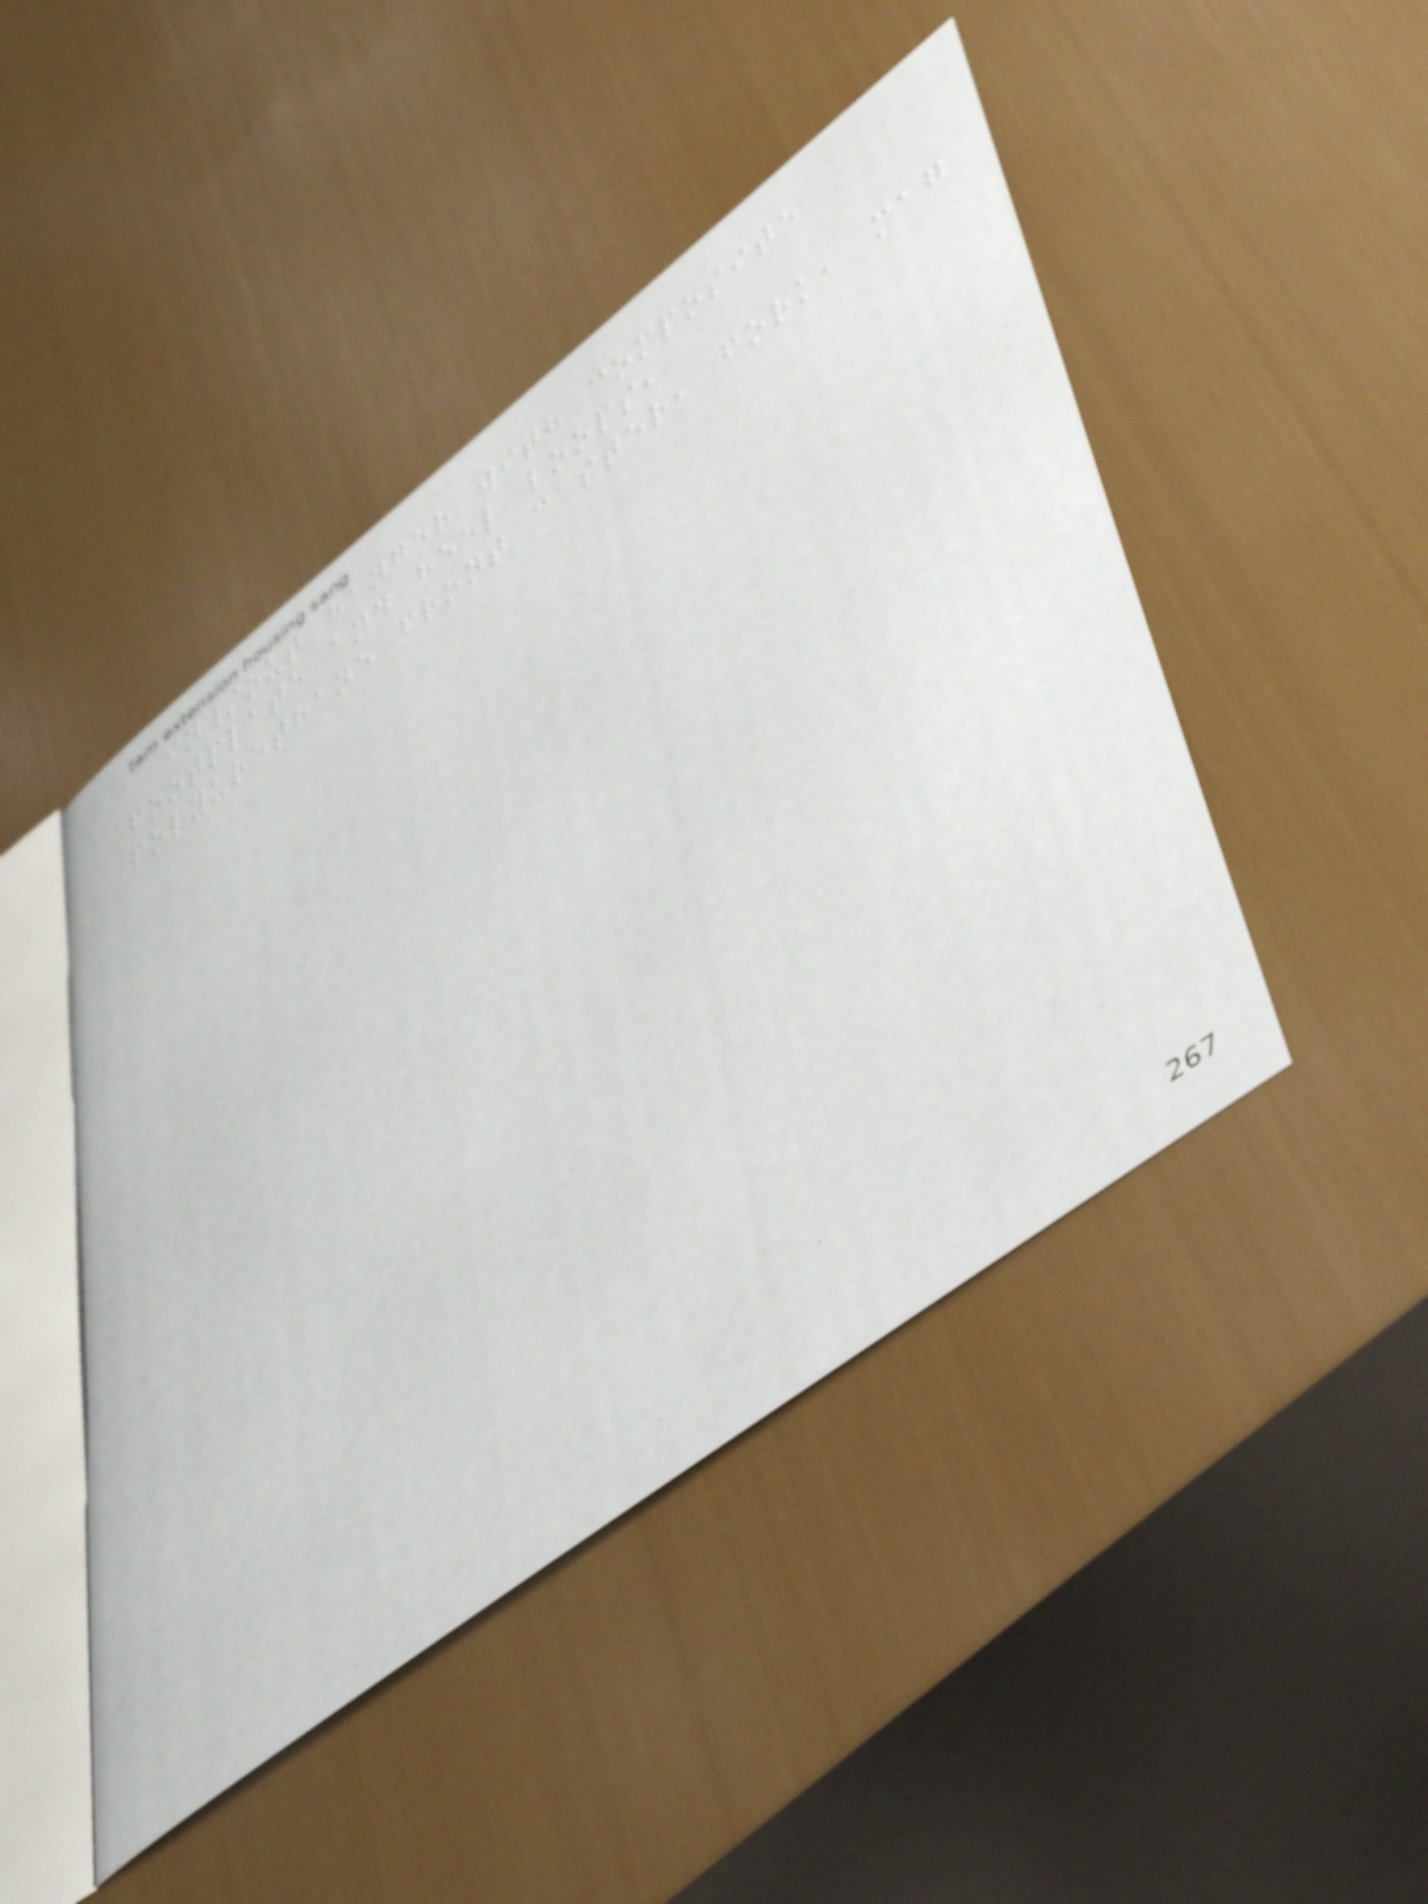in/out hanger with composite
footplate and heel loops,
polyurethane front caster, fork, mag
